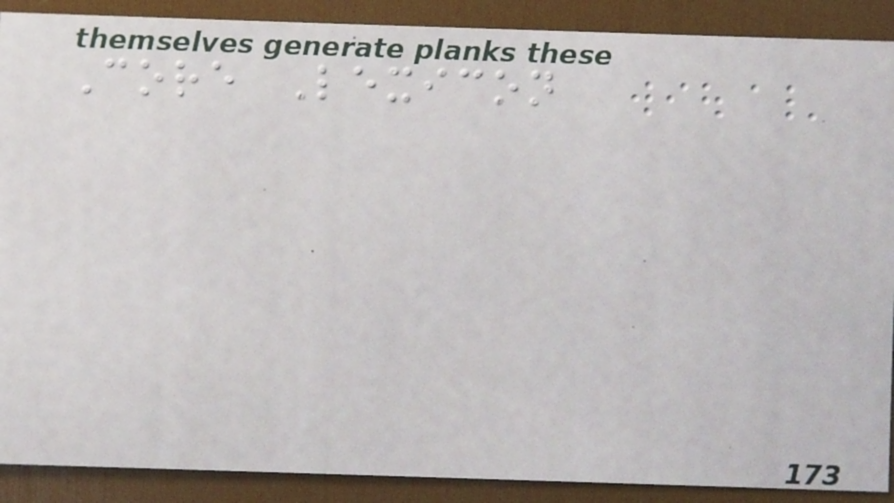Core Lexicon
